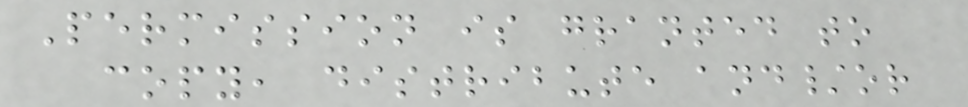Permission is granted to
copy, distribute and/or
